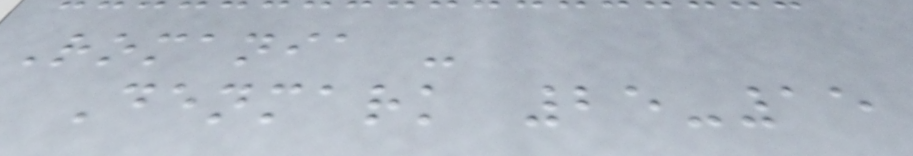Romania -
Denmark 25-15
